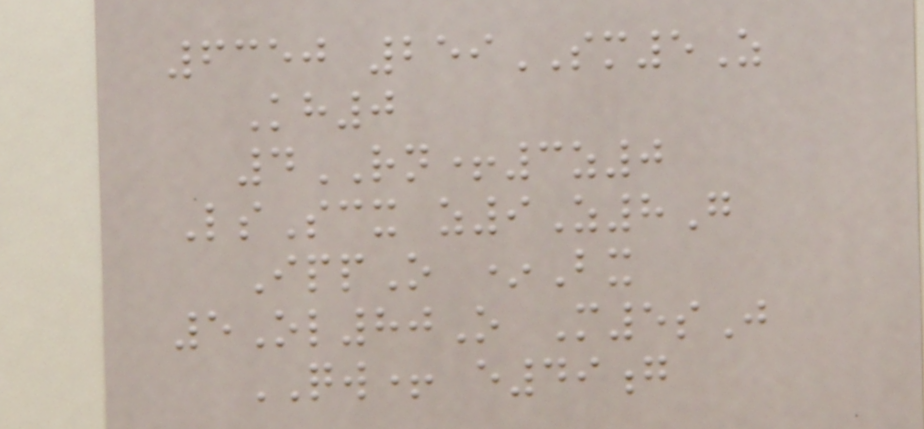6350 259SM5Z
Kh0
4RN+3z0
LsScx z9Z8G
IppO *Bx
5Ol80O M5sJ
QW+ e49g
